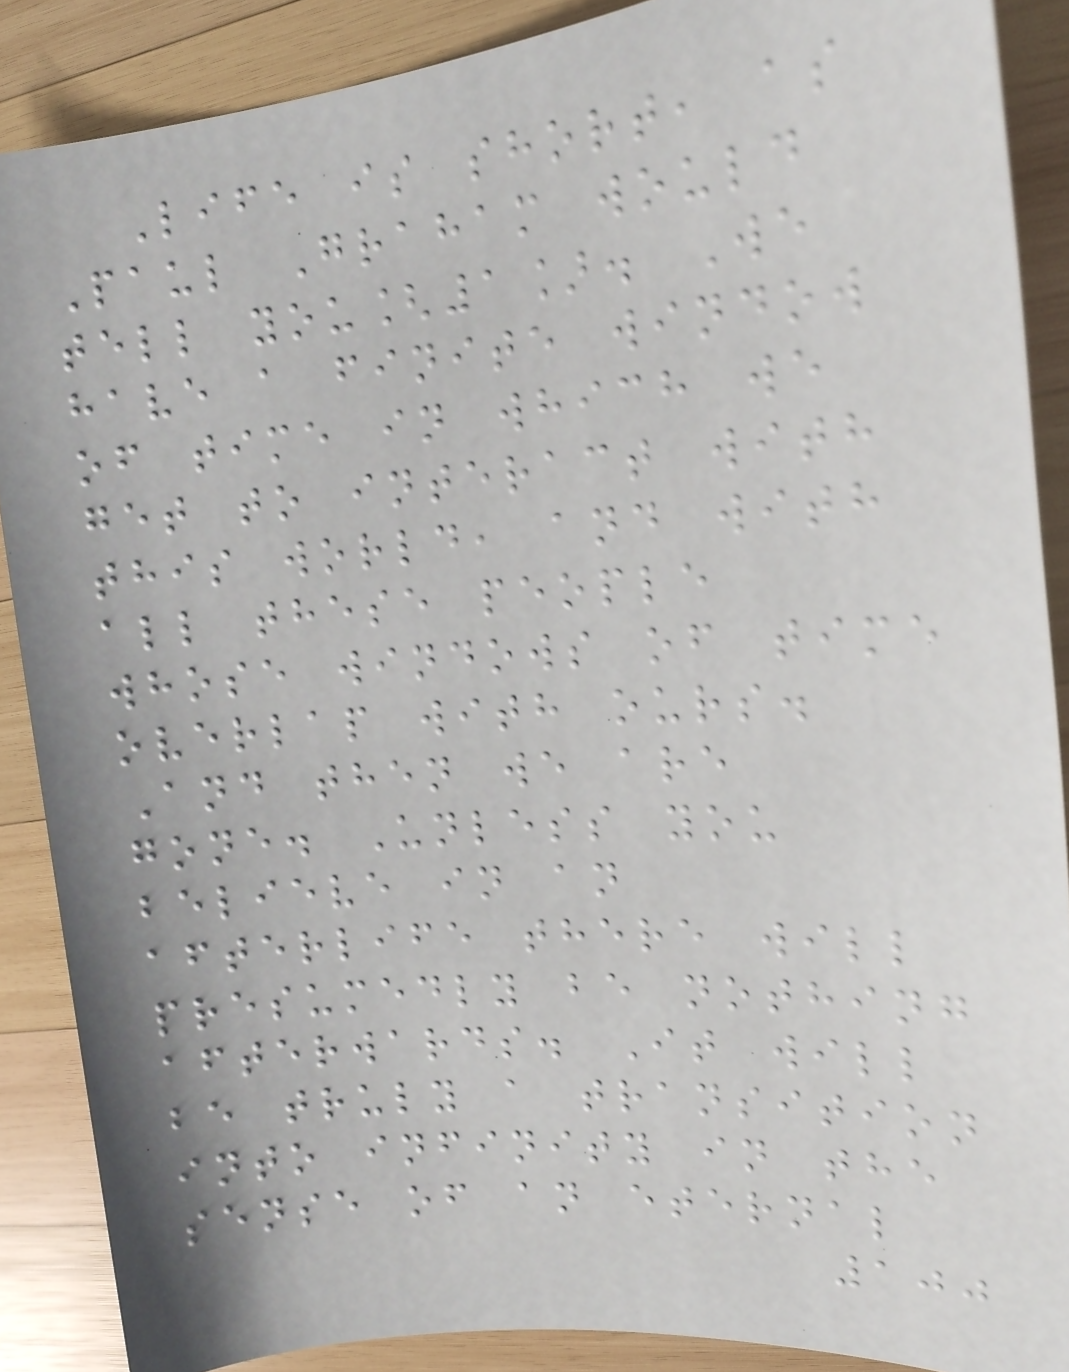Life is short, as
Paul Graham would
tell you[1]. We
have a finite window
of time in which we
get to interact with
this world, and with
all these people
whose windows of time
overlap with ours.
And then we are
gone. Unless you
believe in an
afterlife there will
presumedly be nothing
afterwards. It will
be truly a transition
into infinity in the
sense of an eternal
100
